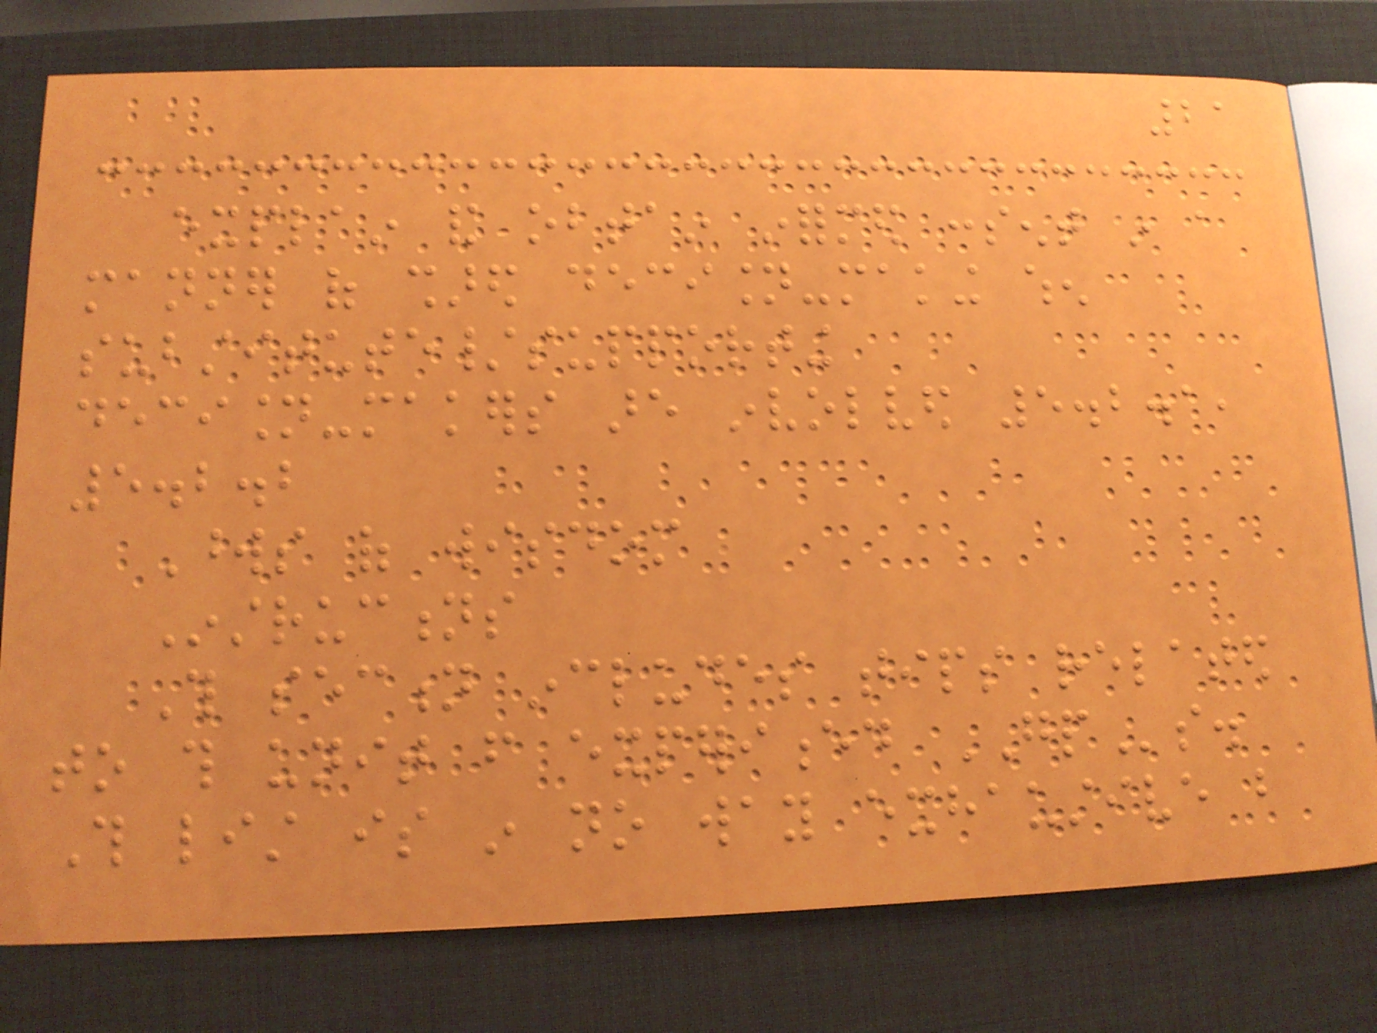21
explain and obtain informed consent in a
manner of shared decision-making when
substitute/supporting
decision-makers are involved 5.2.1,
5.2.2
Words of wisdom
Instructions
This section includes tips related
to this unit from experienced GPs.
This list is in no way exhaustive but
